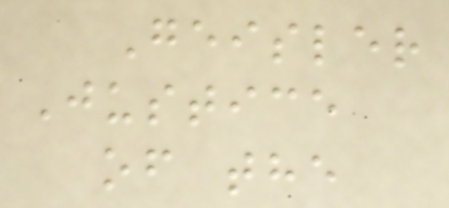Geisler
Justice
of the
